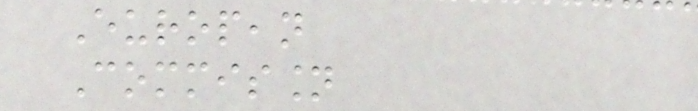European
Commission
